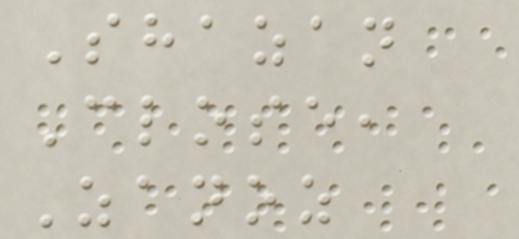Shazan
Close,
Zanoz
